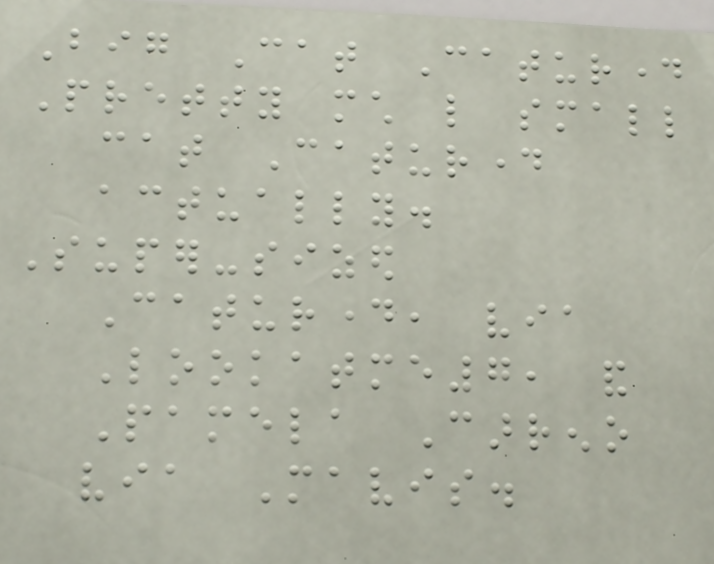Big Cat Caturday
Pretty much like small
cat Caturday
actually.
Super-sized
Caturday, via
Lookatme7, and
Pamela Carreno
via Mavis.
